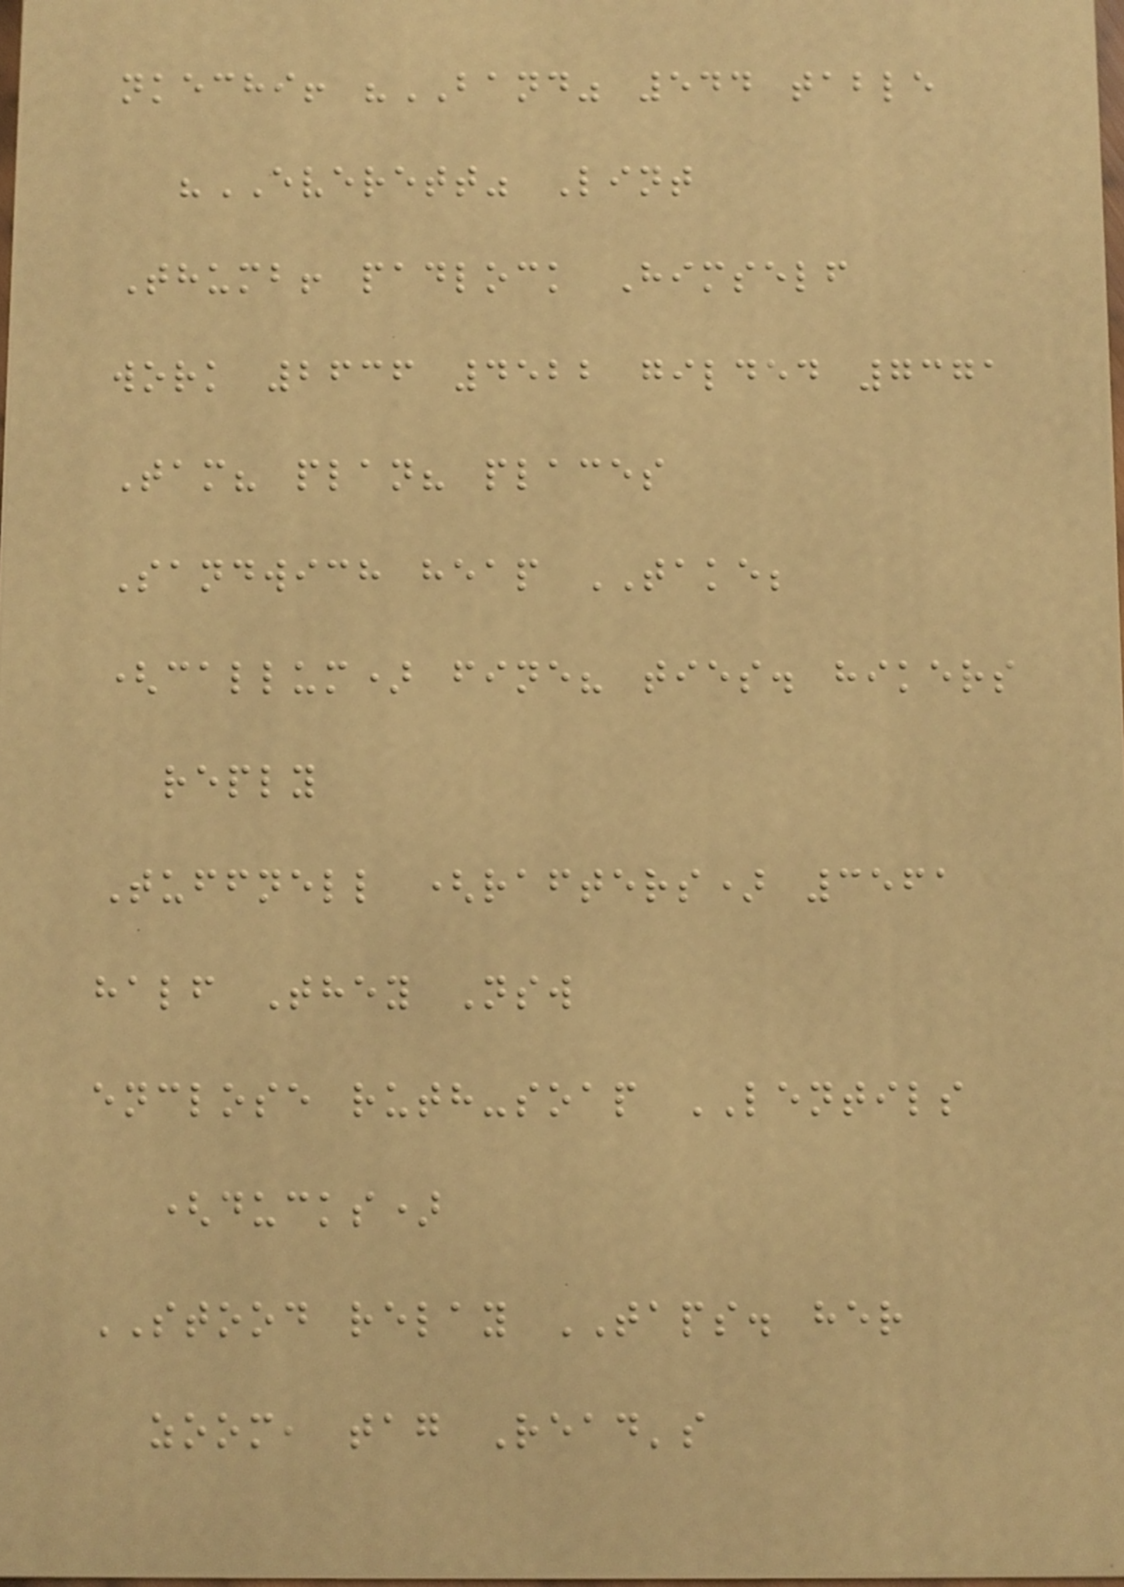nkechi! "BAND" 544 table
"EVERETT" Lint
Thumb! padlock Himself
work 2636 4522 gilded 7371
Tam? plan? places
Sandwich heap TAKE;
(callum) fine? ties. hikers
reply
Tuffnell (rafters) 3561
half They Nsw
enclose ruth-soap LENTILS
(ducks)
STOOD relay TAPS. her
zoom, tag Read's
